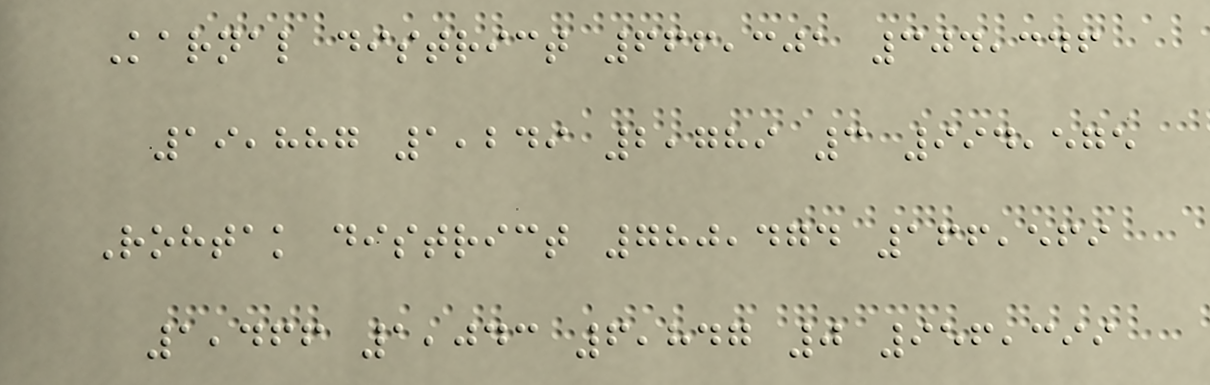Karnal district 666,301 304,346
19,887 1,249 2,789 3 994,575
Rohtak district 780,474 166,569
1,466 1,043 6,847 0 956,399
